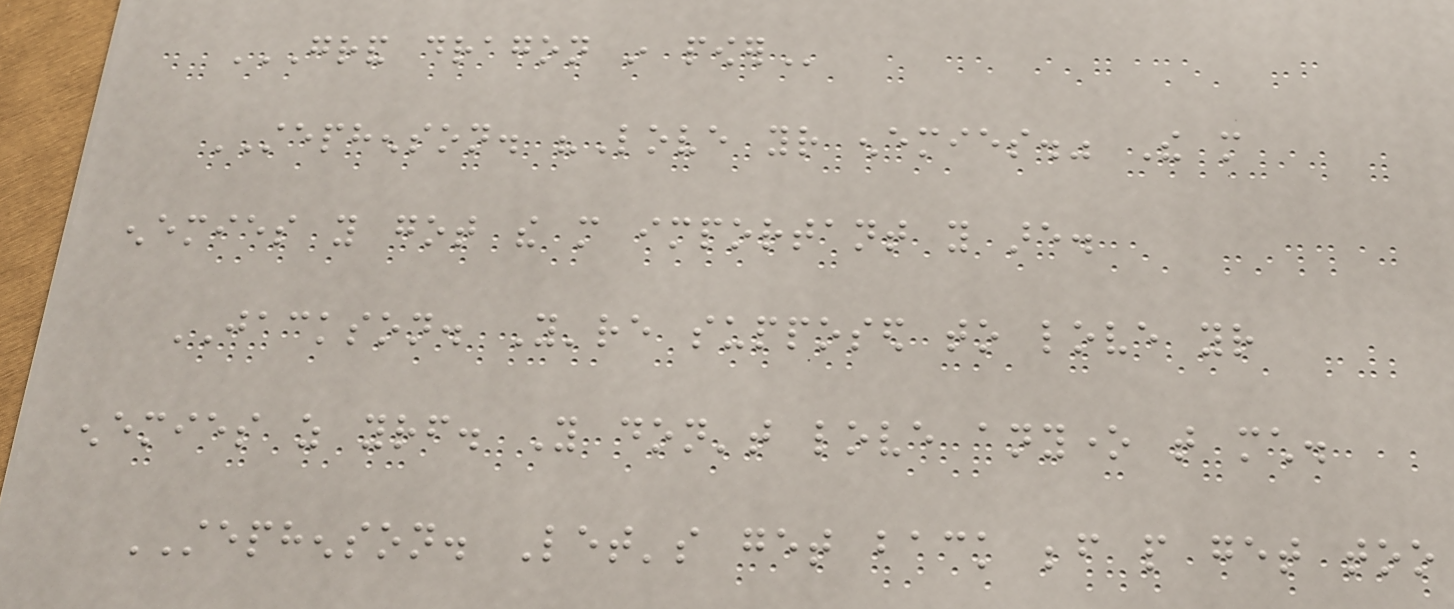GRAND DRAGON IN POWER
STEPHENSON. "Love your enemies." The more
enemies you got the more important you are.
JACKSON. You're supposed to love your
enemies as yourself. You don't love anyone that much.
STEPHENSON. Let's get back before people get too
